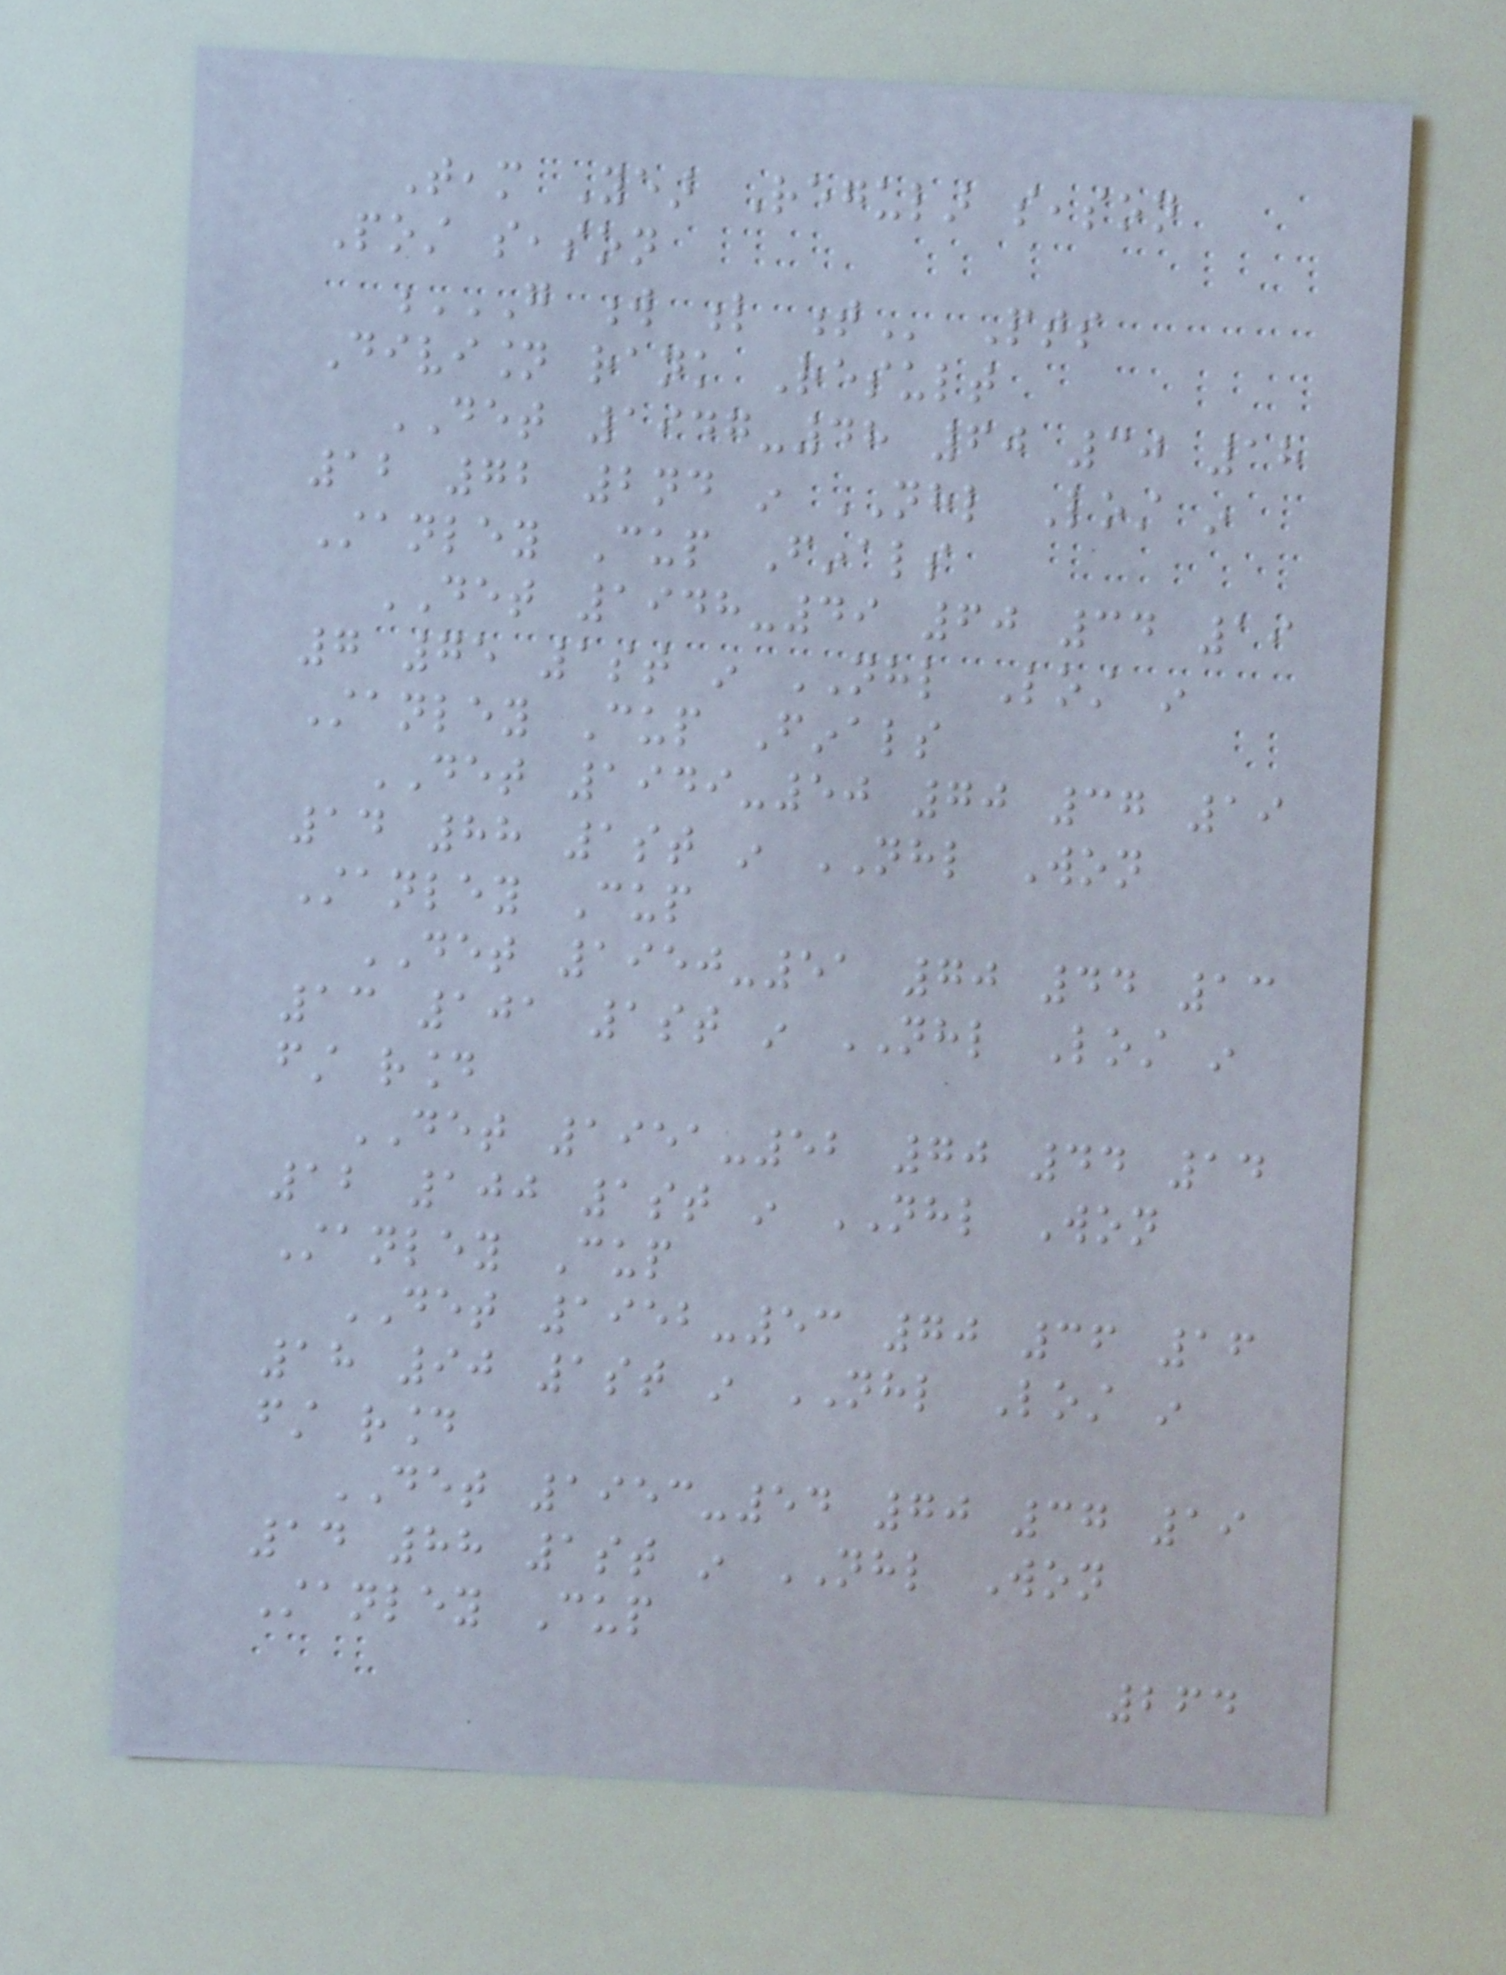Team Year Regular season
Post season
G W L T Pts
Division rank Result
DET 1947-48 60 30 18
12 72 2nd in NHL Lost in
Stanley Cup Finals
DET 1948-49 60 34 19
7 75 1st in NHL Lost in
Stanley Cup Finals
DET 1949-50 70 37 19
14 88 1st in NHL Won
Stanley Cup
DET 1950-51 70 44 13
13 101 1st in NHL Lost in
first round
DET 1951-52 70 44 14
12 100 1st in NHL Won
Stanley Cup
DET 1952-53 70 36 16
18 90 1st in NHL Lost in
first round
DET 1953-54 70 37 19
14 88 1st in NHL Won
Stanley Cup
264
